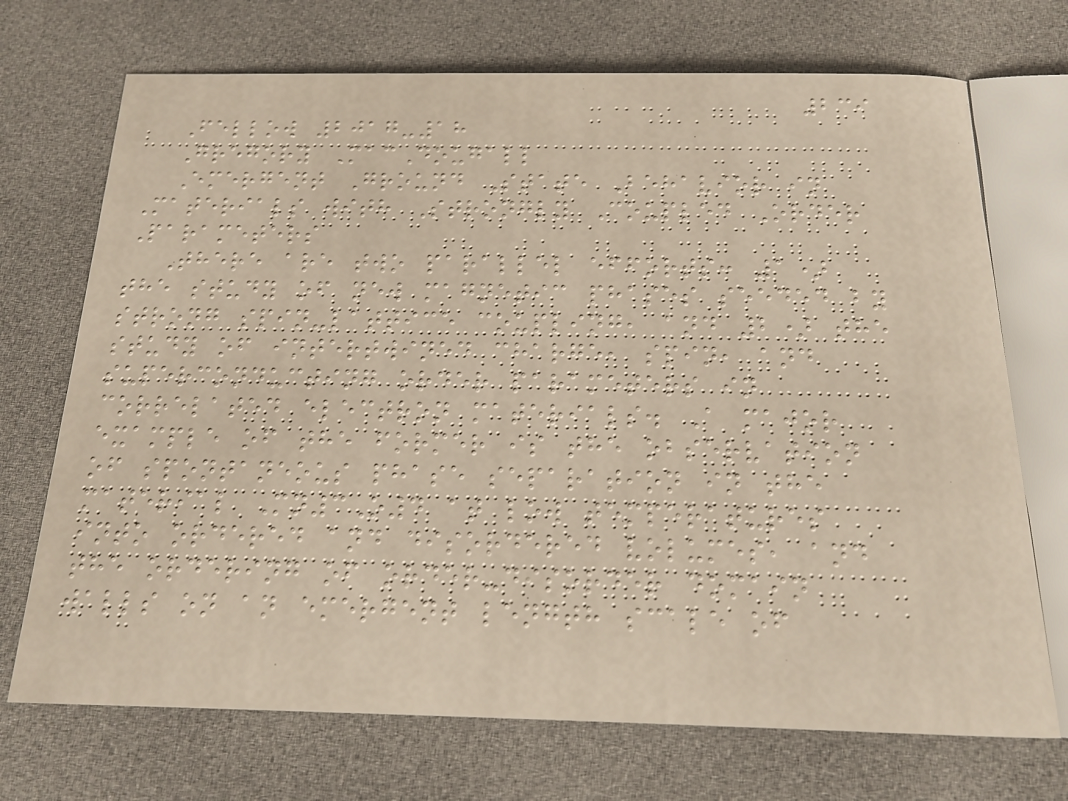239
Fellow 2017-18
Gregory MacDougall
Emergent Ground State Behavior in
Materials with Strongly Coupled Order
Parameters
There are two parallel efforts: 1)
the study of new magnetic phases seeded by
strong spin-lattice coupling, and 2) the
study of intertwined charge, spin, and
superconducting order parameters in
correlated electron materials. A major
example of the former is the observation
of spontaneous phase separation in the
material Mn3O4 at low temperatures
into ordered and disordered volumes, and
the ordering of order-disorder domain
walls on an emergent length scale of
